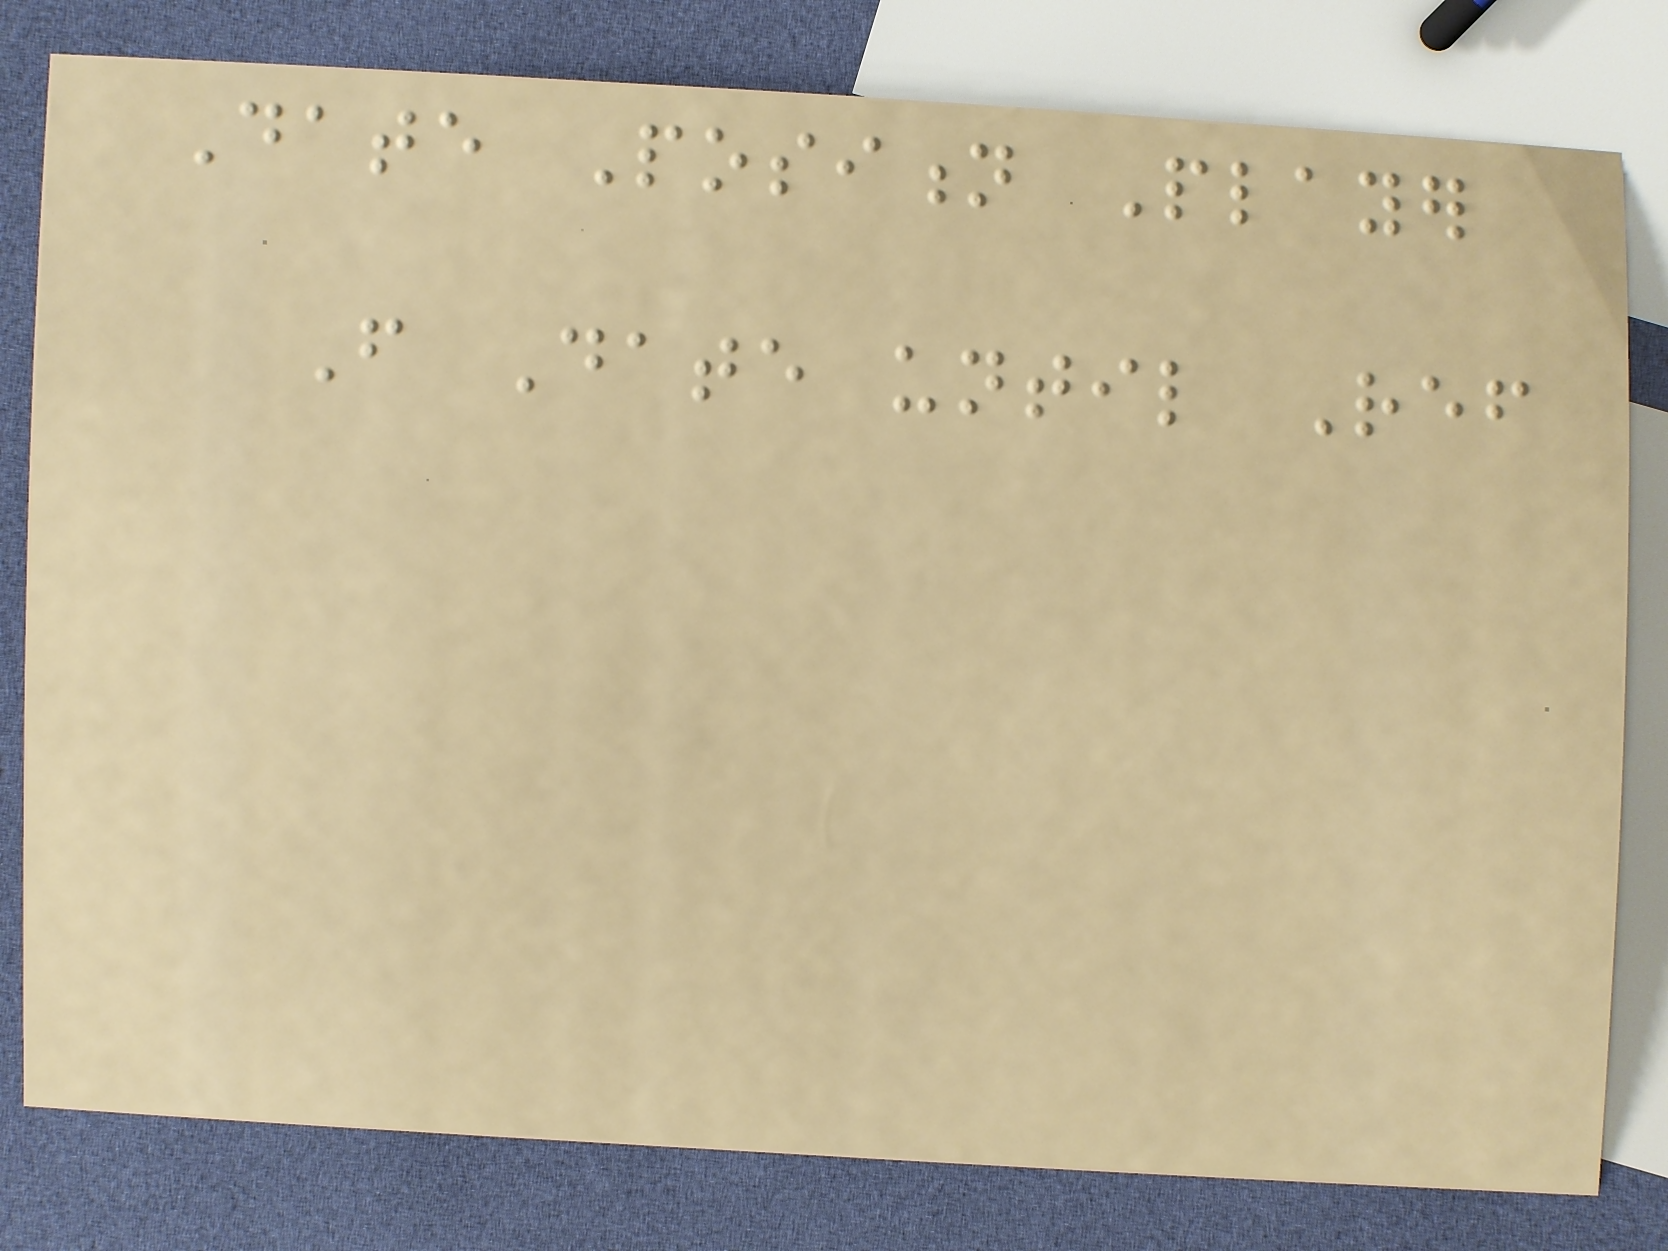Date Position Player
From Date until Ref
